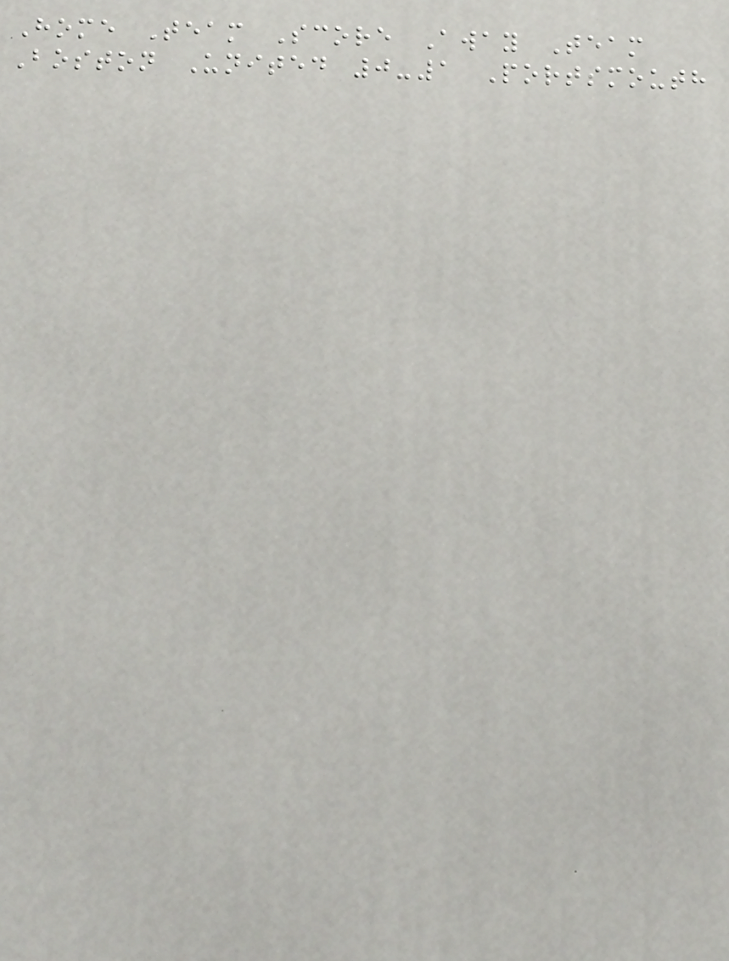Home Team Score Away Team
Boston United 0-1 Portsmouth
